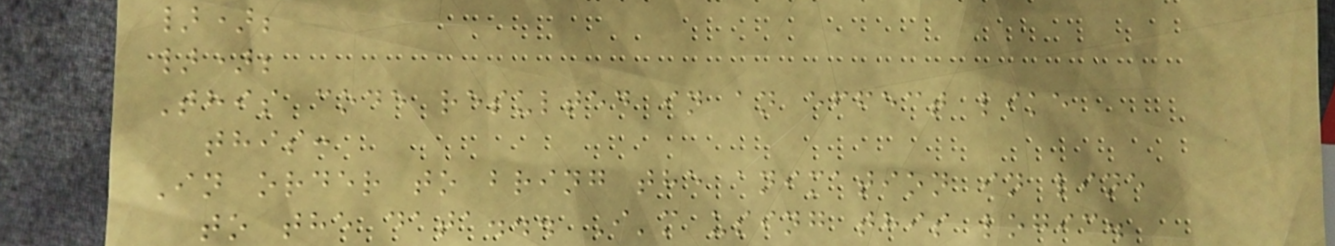});
});
This code resulted in an effect like
this:
In order to bring the animation in line
to the data... I'm using this logic.
